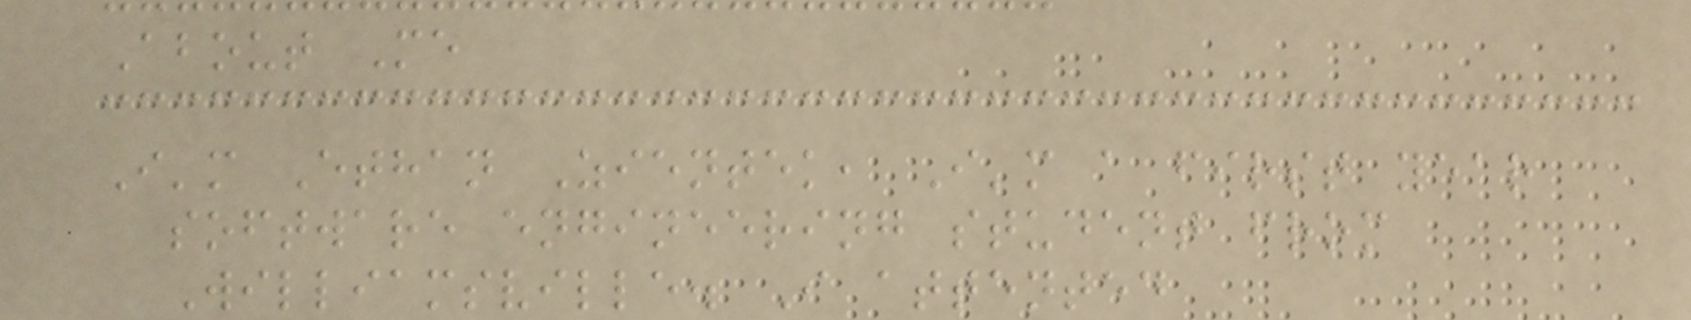About Me
I'm Ethan Zientek, I'm a first year
software engineering student from
Williamsville. I attented
